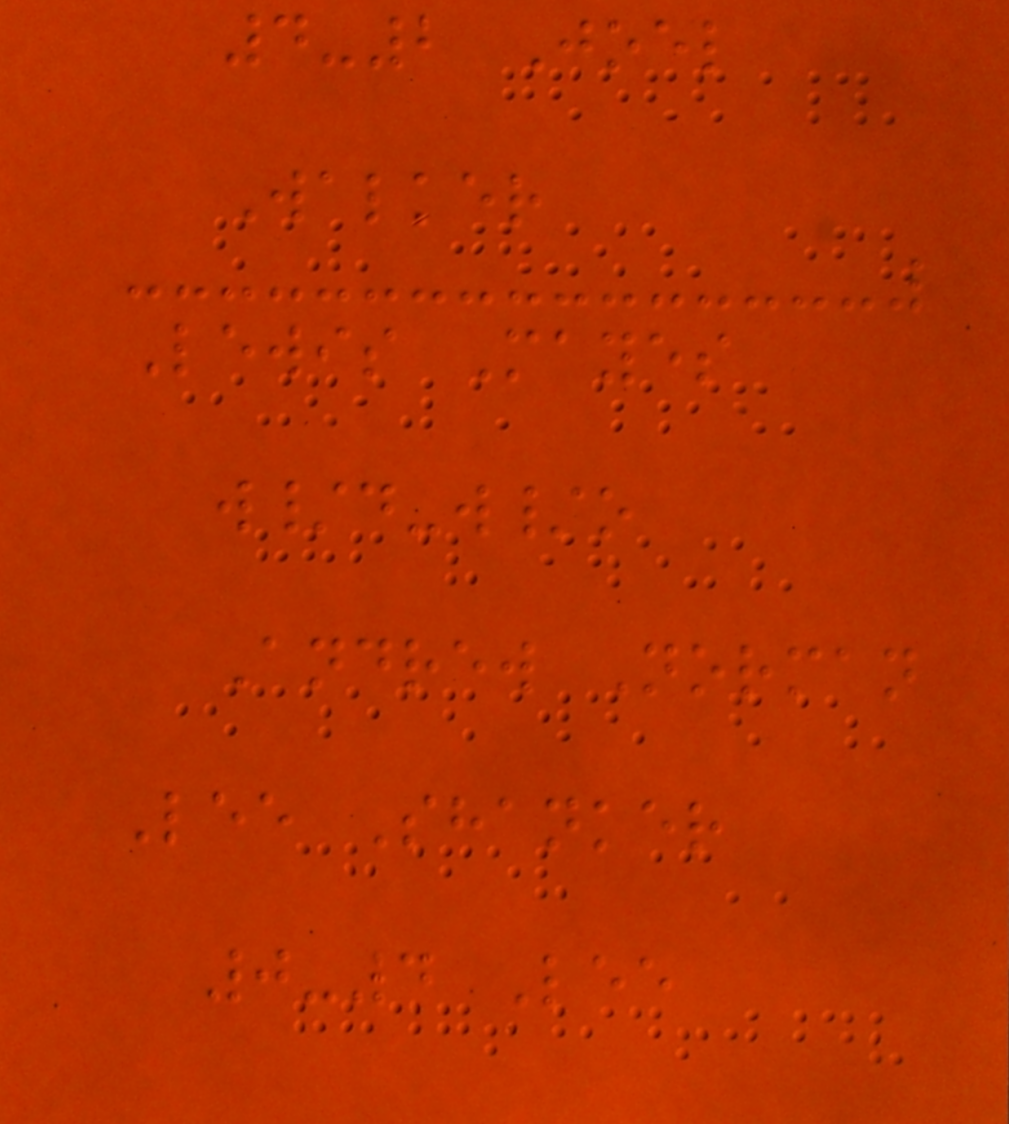4-2 Joel
Walker
Lewis Mayes
w/d-w/o
Andrew Norman
Lee Shanker
0-4 Lee
